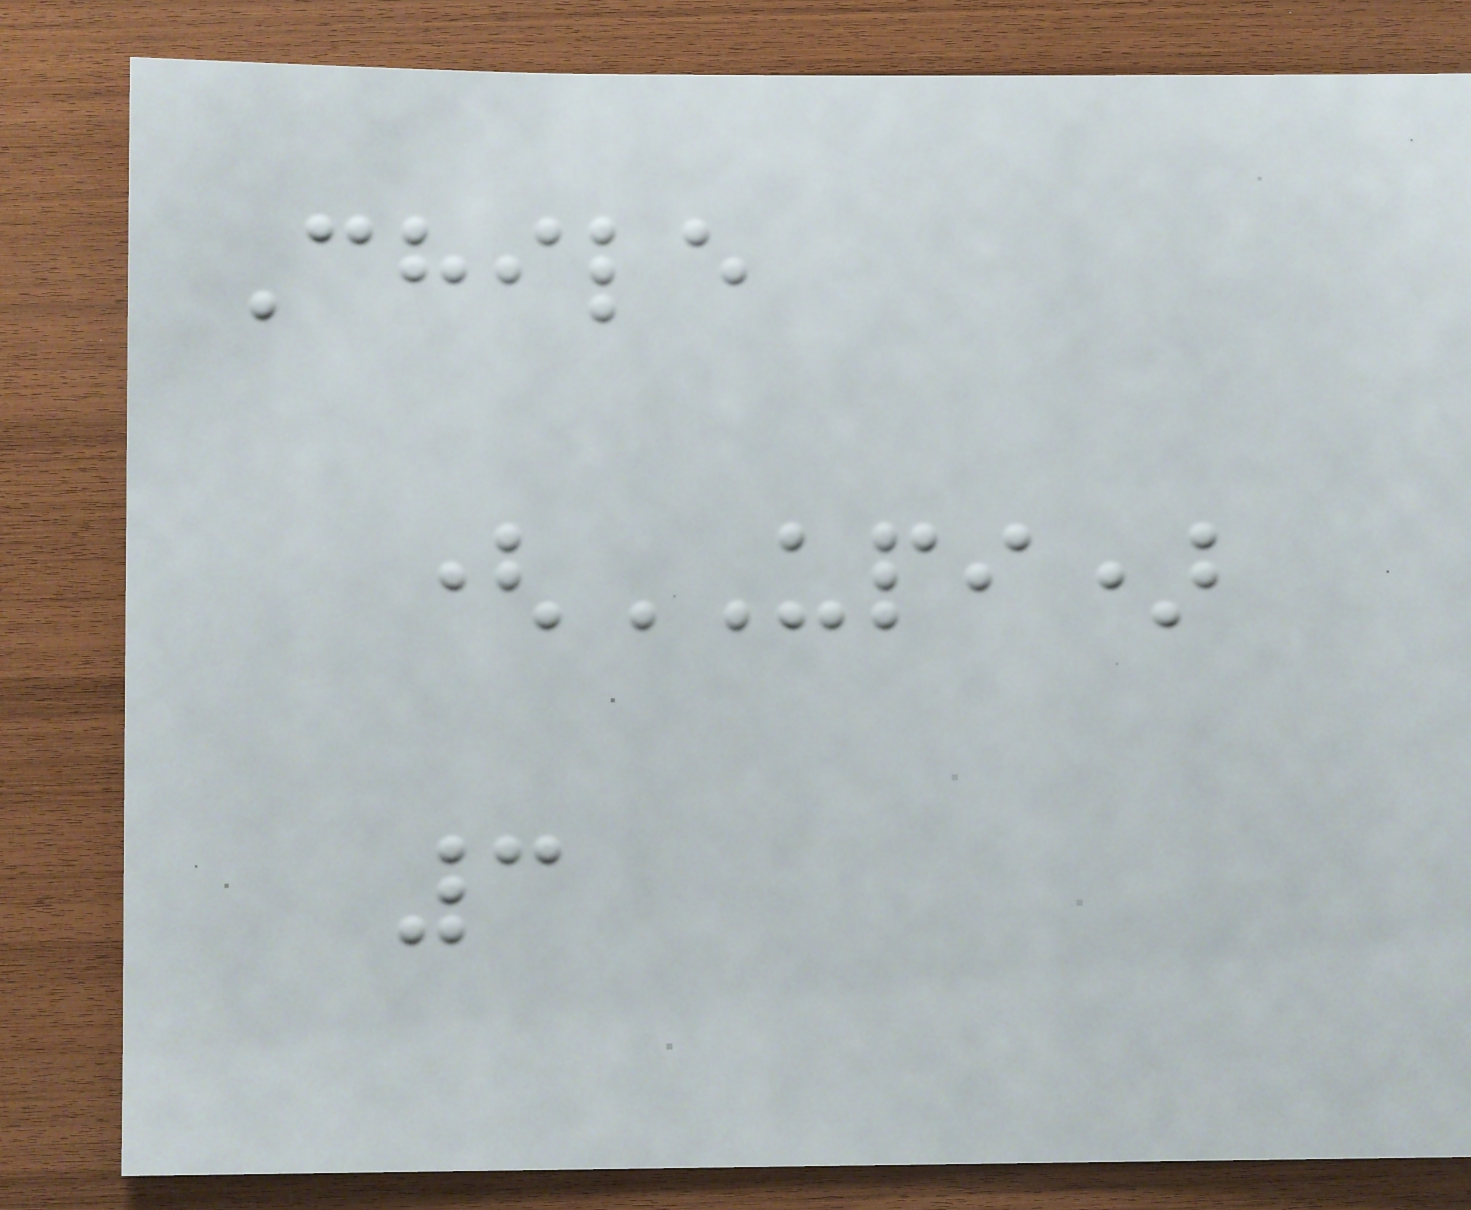Chile
(UPI)
3
